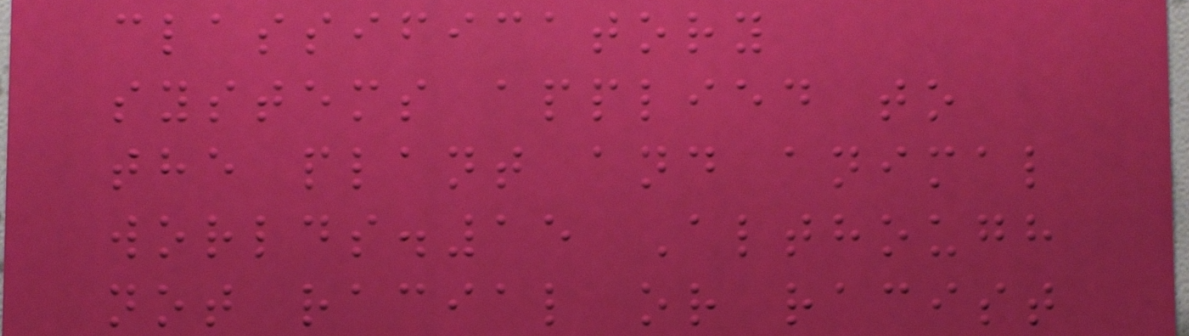classificatory
systems applied to
the plant and animal
worlds.15 Although
not racial or racist
